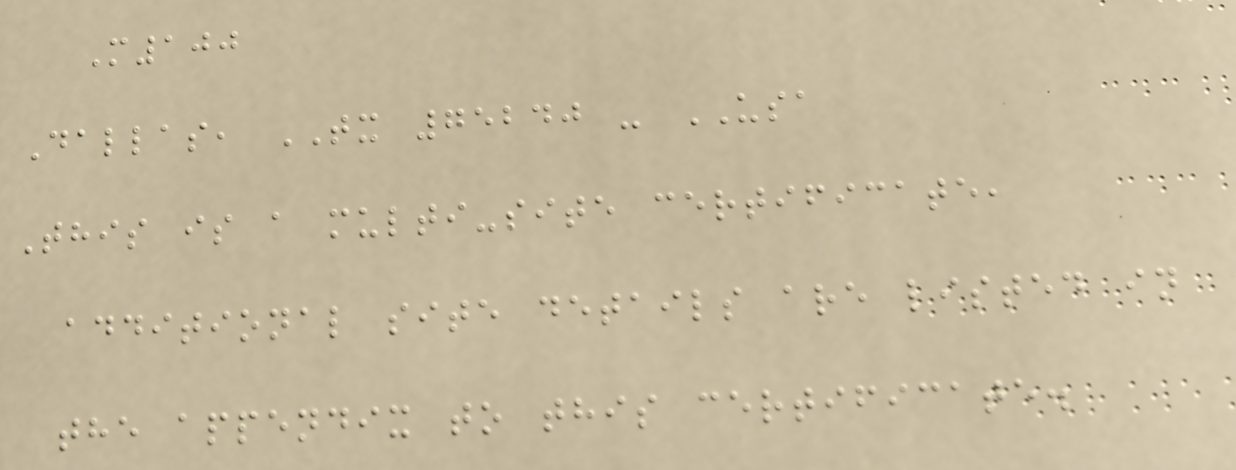M100
Dallas, TX 75240 - USA
This is a multi-site certificate,
additional site details are listed in
the appendix to this certificate.
